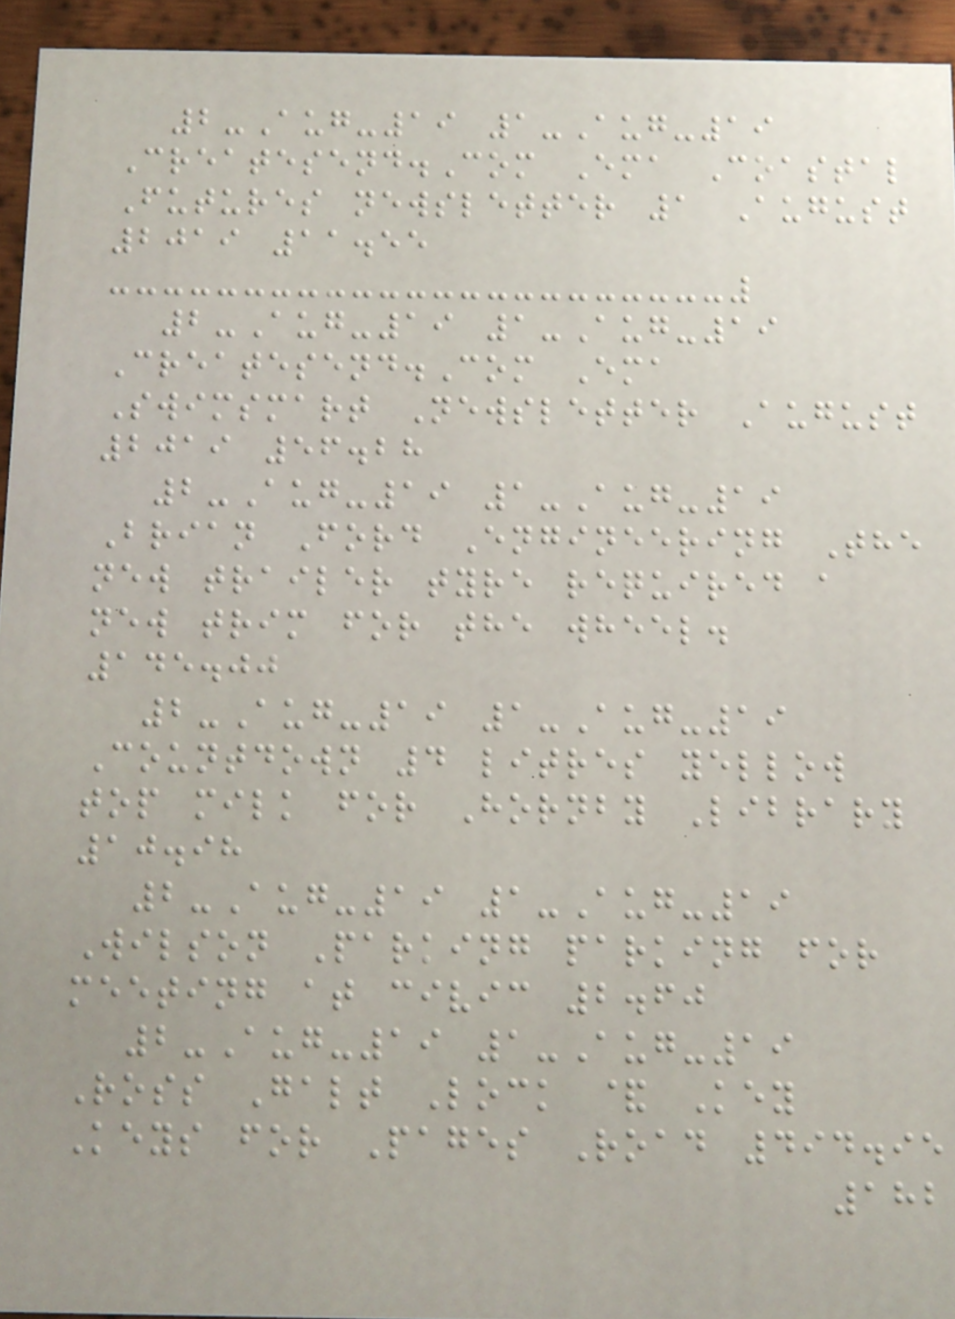2-Aug-19 1-Aug-19
Createsend.Com Ema Coastal
Futures newsletter 1 August
2019 11.55
2-Aug-19 1-Aug-19
Createsend.Com Ema
Swimsmart Newsletter August
2019 56.28
2-Aug-19 1-Aug-19
Brian Ford Engineering The
new trailer tyre required a
new trim for the wheel.
145.00
2-Aug-19 1-Aug-19
Countdown 4 litres yellow
top milk for Hornby Library
10.98
2-Aug-19 1-Aug-19
Wilson Parking parking for
meeting at civic 2.60
2-Aug-19 1-Aug-19
Ross Galt Lock & Key
Keys for Pages Road 494.95
182
